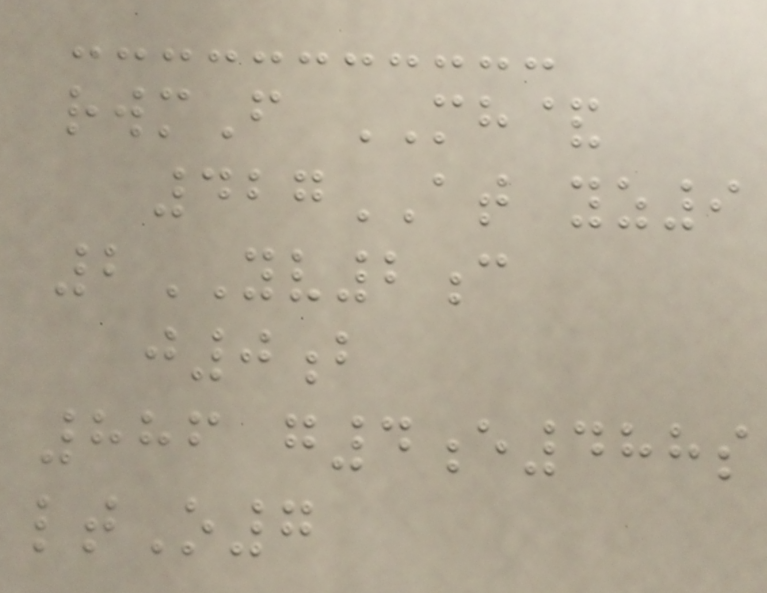rwmF MH&
427AT yz9
2YV2c
j0b
886 g4e488s
ltO7
